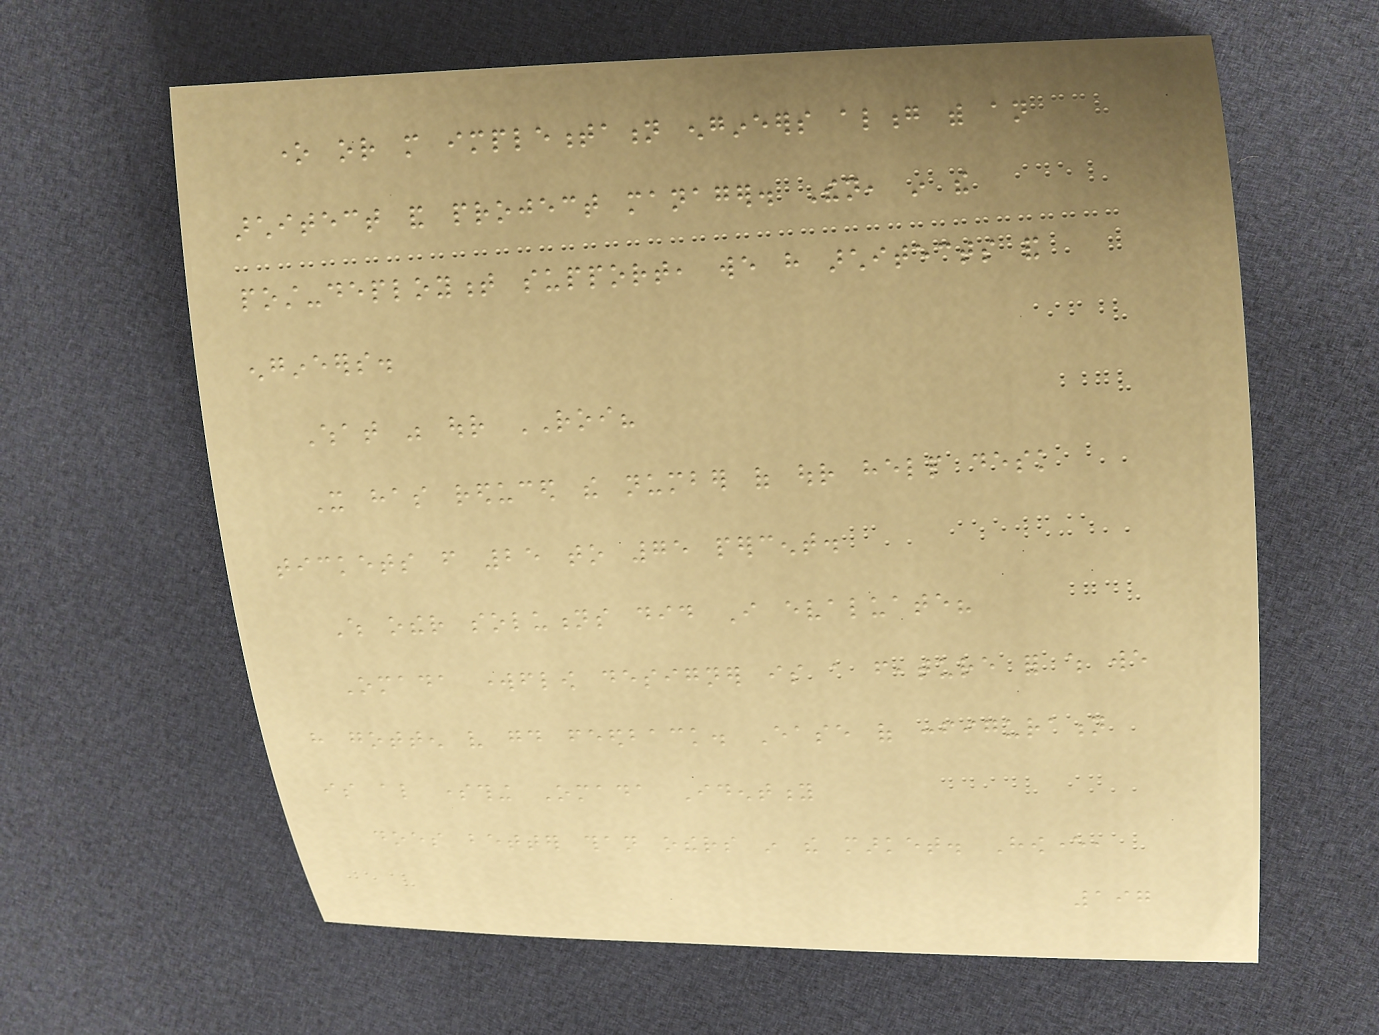one or more implementation engineers along with an
architect and project manager. Then, in the
post-deployment support, we have architects and
engineers.
What was our ROI?
It has reduced the number of our help desk
tickets from 25 to 75 percent.
Which other solutions did I evaluate?
Omada workflow designer is a feature for which we
have gotten very good feedback. Ease of configuration
is also something Omada Identity
does better than others in the market. However,
197
